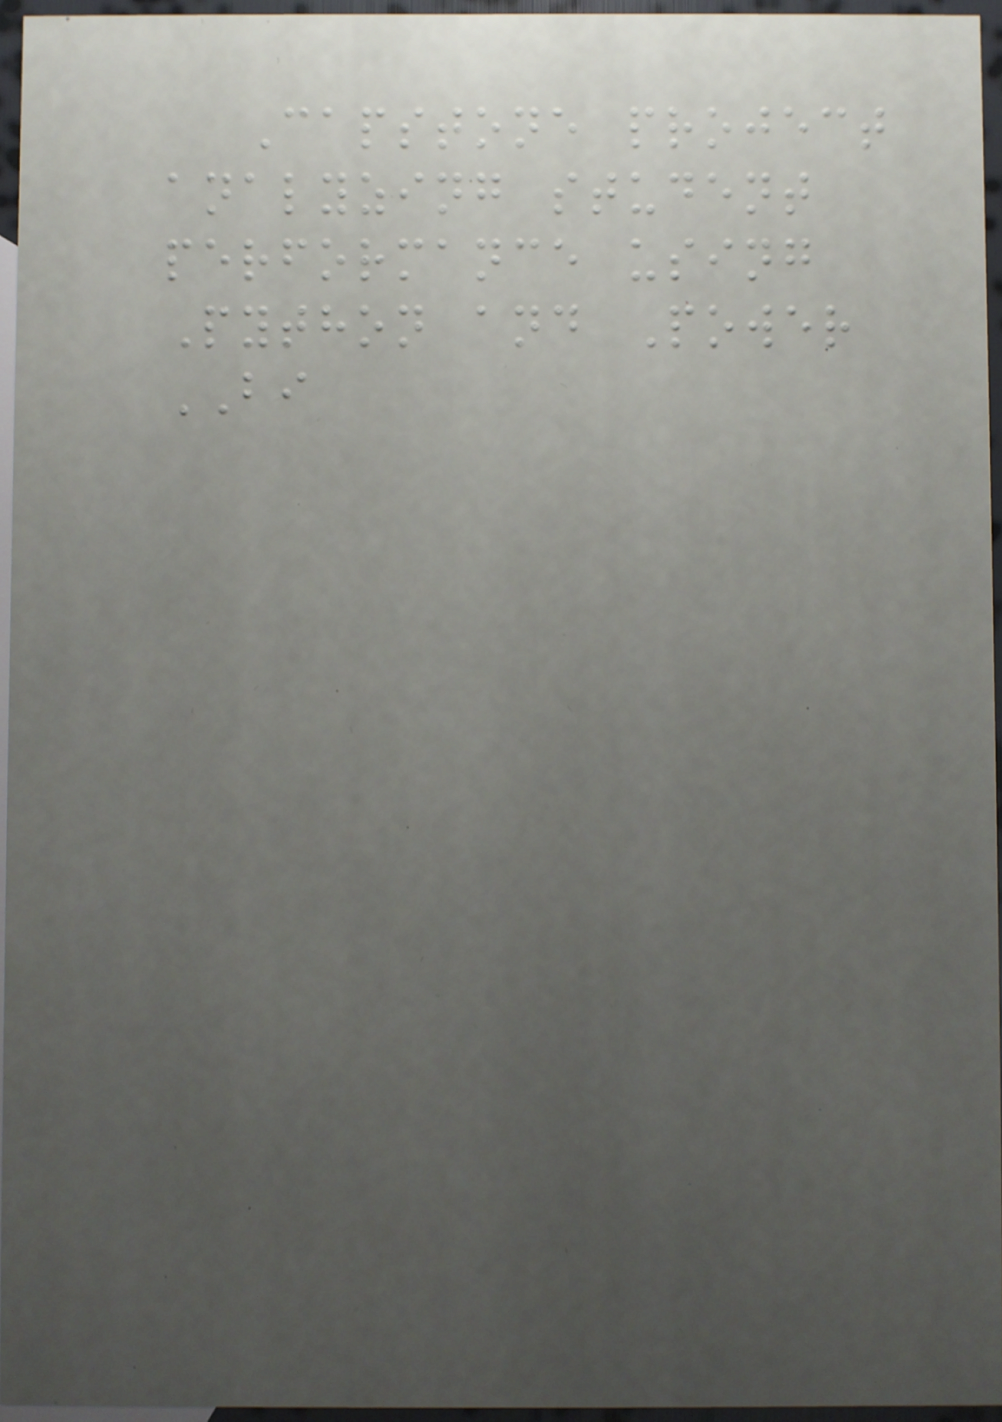Capstone project
analyzing student
performance using
Python and Power
BI
